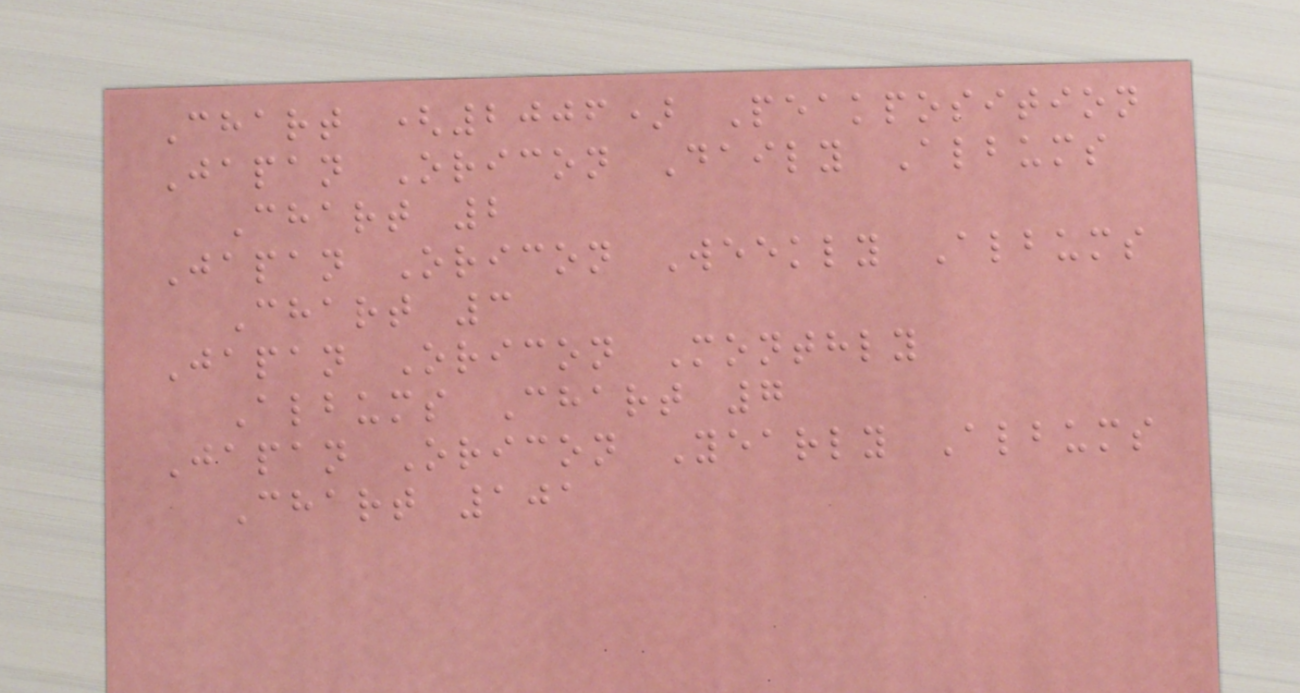Chart (2006) Peakposition
Japan Oricon Daily Albums
Chart 2
Japan Oricon Weekly Albums
Chart 3
Japan Oricon Monthly
Albums Chart 7
Japan Oricon Yearly Albums
Chart 101
